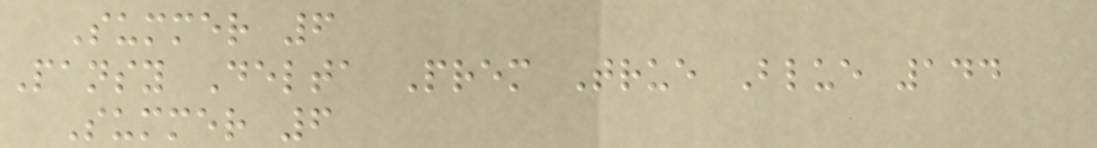Summer 6
Pansy Delta Prem True Blue 144
Summer 6
